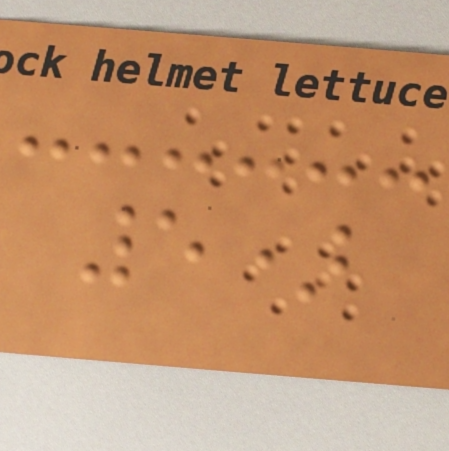5)
